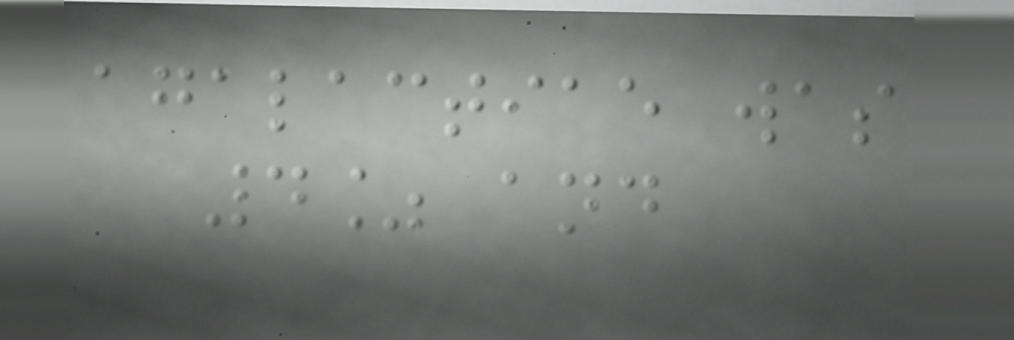agalactiae was
4% and
